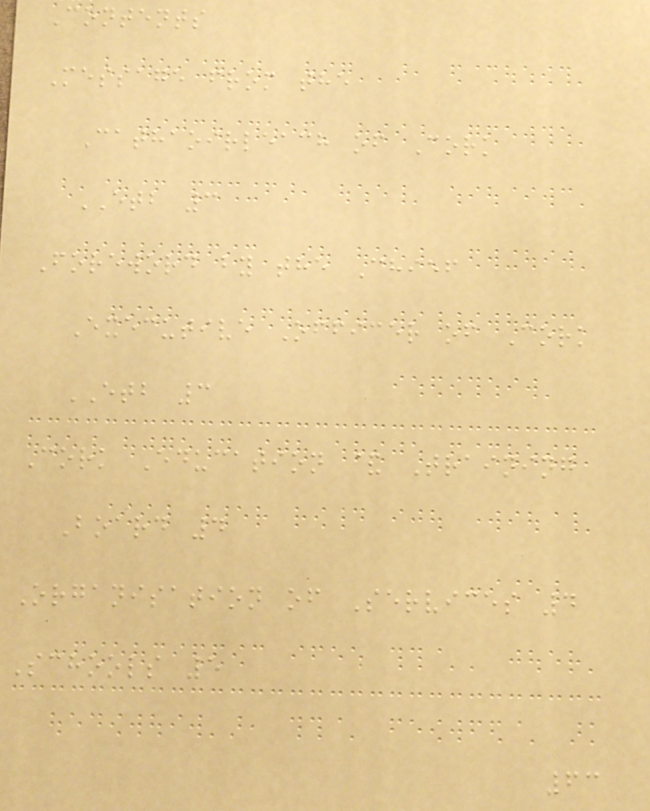Contents
Message from the
Cathaoirleach of Cork
ETB 3
Foreword by the Chief
Executive Officer of Cork
ETB 3
Cork Education & Training
Board 4
Organisation of Services 4
Schools 5
63
